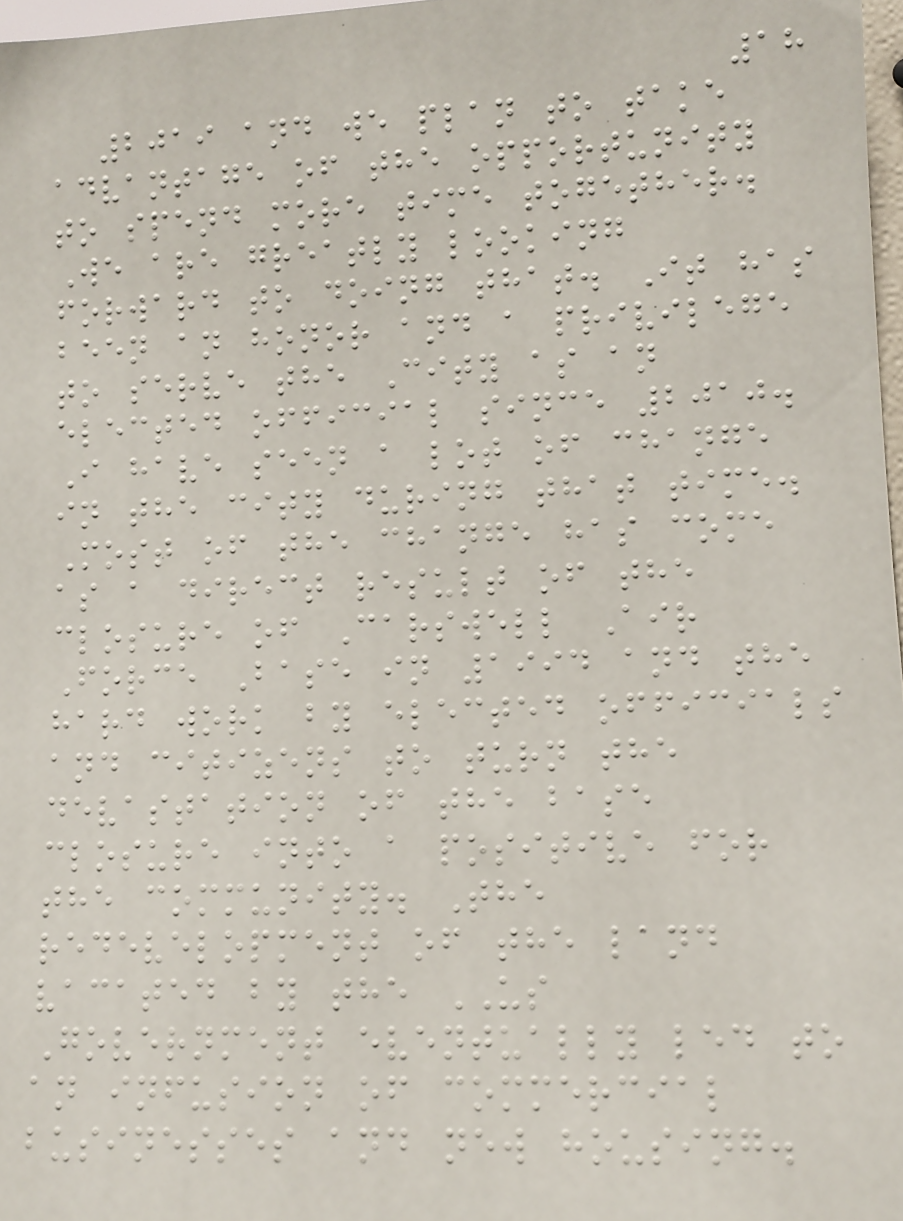18
2019 and we plan to take
advantage of the opportunity
to spend more time together.
We are greatly looking
forward to doing that. It has
been an honor and a privilege
to serve the City as an
elected official since 2010.
I have seen a lot of change
in the city during that time.
Most of the change has come
as a direct result of the
closure of Carswell Air
Force Base in 1994 and the
hard work by elected officials
and citizens to turn the
devastation of the base
closure into a positive for
the community. The
redevelopment of the land
vacated by the US
Government eventually led to
an infusion of commercial
businesses and new housing.
